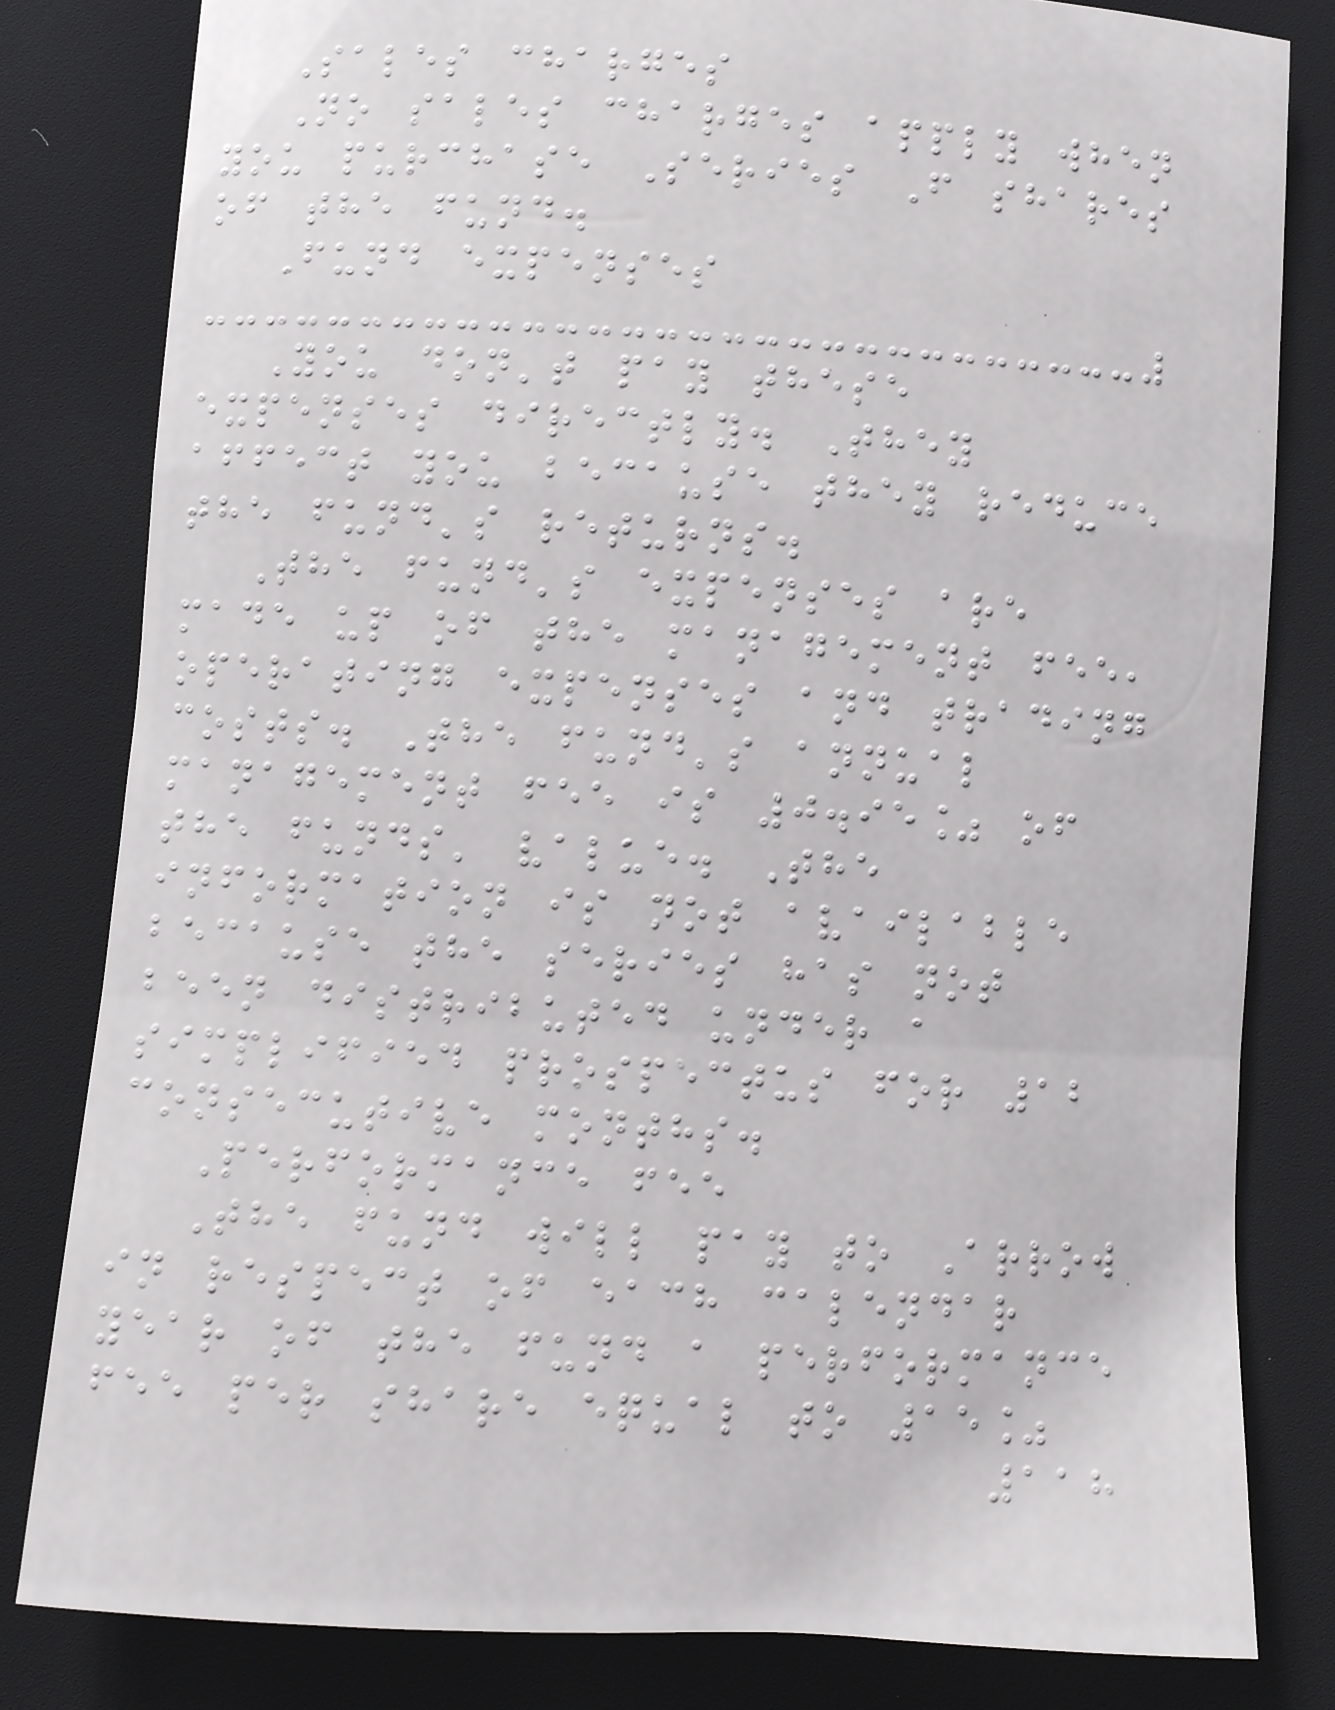Sales charges
No sales charges apply when
you purchase Series F shares
of the fund.
Fund expenses
You don't pay these
expenses directly. They
affect you because they reduce
the fund's returns.
The fund's expenses are
made up of the management fee,
operating expenses and trading
costs. The fund's annual
management fee is 0.95% of
the funds' value. The
information is not available
because the series has not
been distributed under a
simplified prospectus for 12
consecutive months.
Performance fee
The fund will pay to Arrow
in respect of each calendar
year of the fund a performance
fee per share equal to 15%
118
